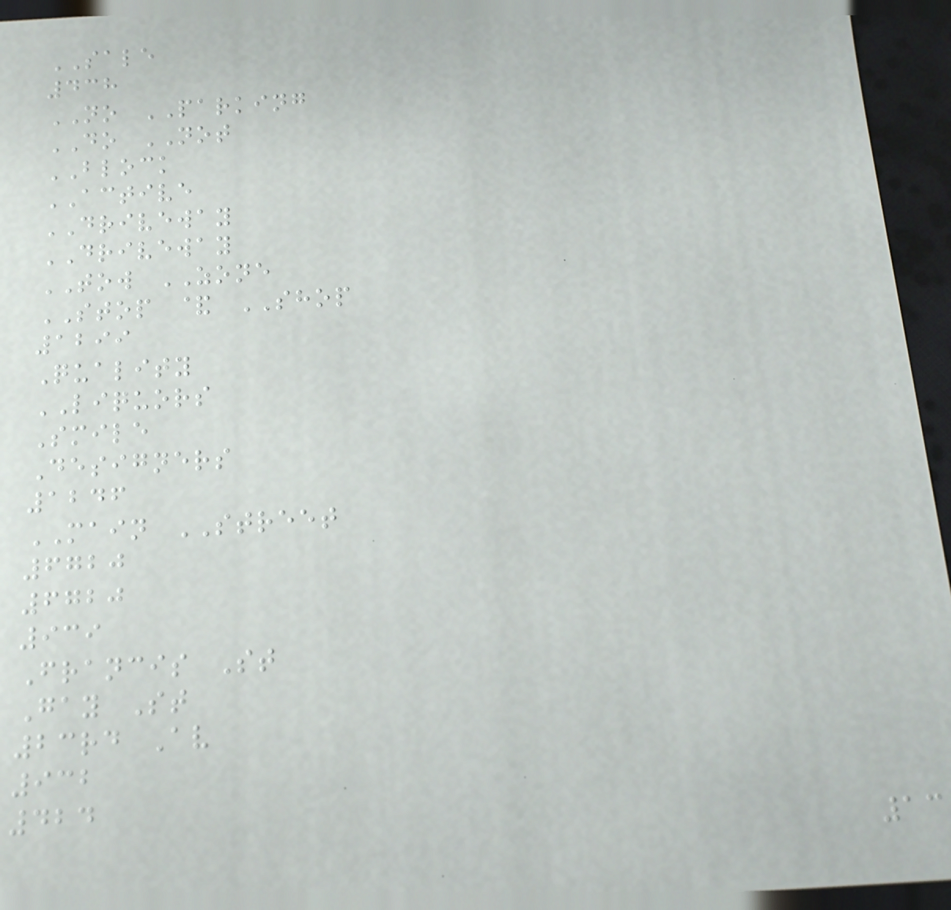SALE
438
NO PARKING
DO NOT
BLOCK
ACTIVE
DRIVEWAY
DRIVEWAY
TOW ZONE
STOP & SHOP
1299
Quality
LIQUORS
Smile
Designers
1246
MAIN STREET
6720
6720
939
Francis St
Gay St
23rd Av
932
424
13
